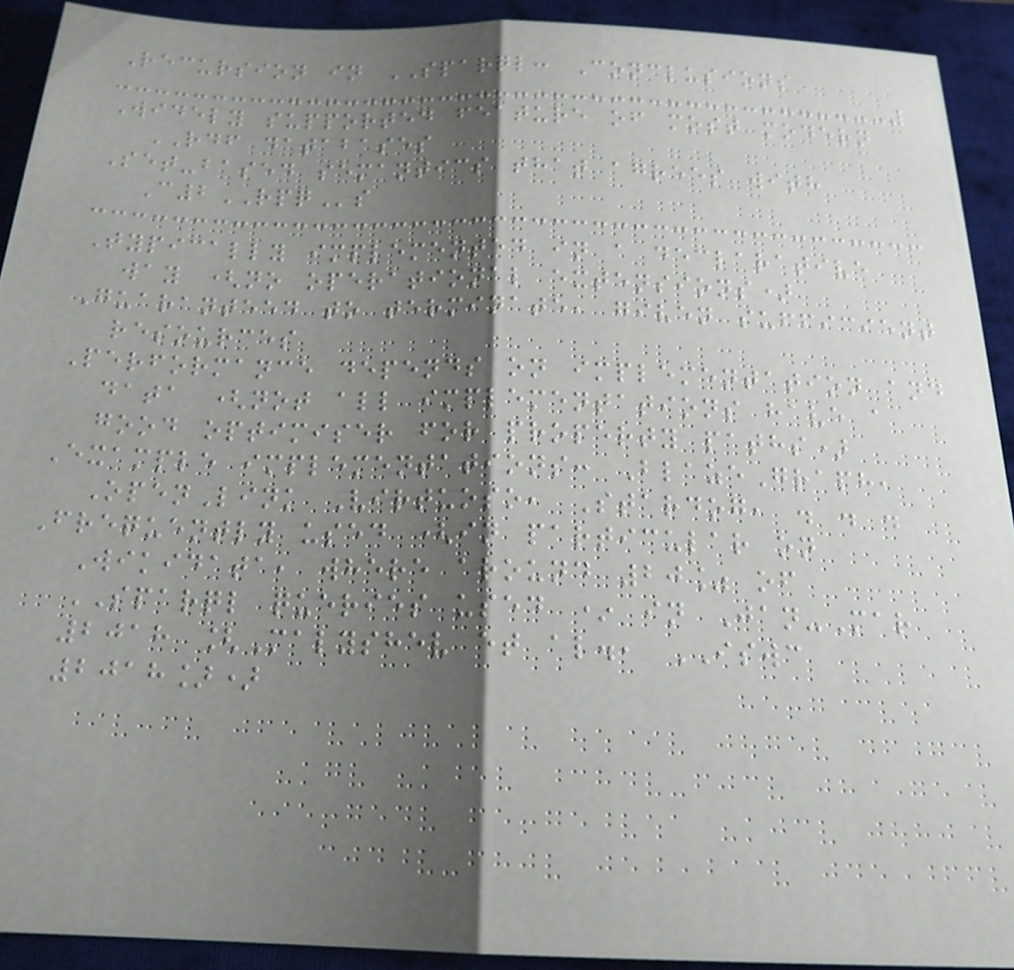Recursion in SPARQL: Conclusions
Widely supported feature of most modern
RDF databases
Set-based semantics that agrees with
C2RPQs
Typically implemented in a declarative
way (no operational extensions)
Guaranteed to terminate, given sufficient
resources
Performance depends on implementation and
data (not all implementations have a
good optimiser for property paths)
Example implementations: BlazeGraph,
OpenLink Virtuoso, Stardog, . . .
Frequently used (in particular on
Wikidata, where around 20% of
SPARQL queries used * in Jan-Mar
2018 [Malyshev et al., ISWC
2018])
